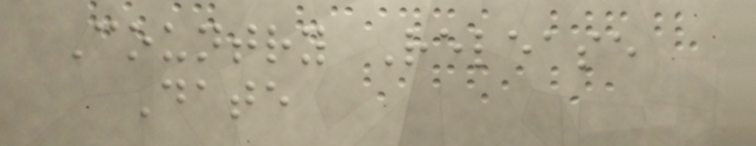Country Release
Date
